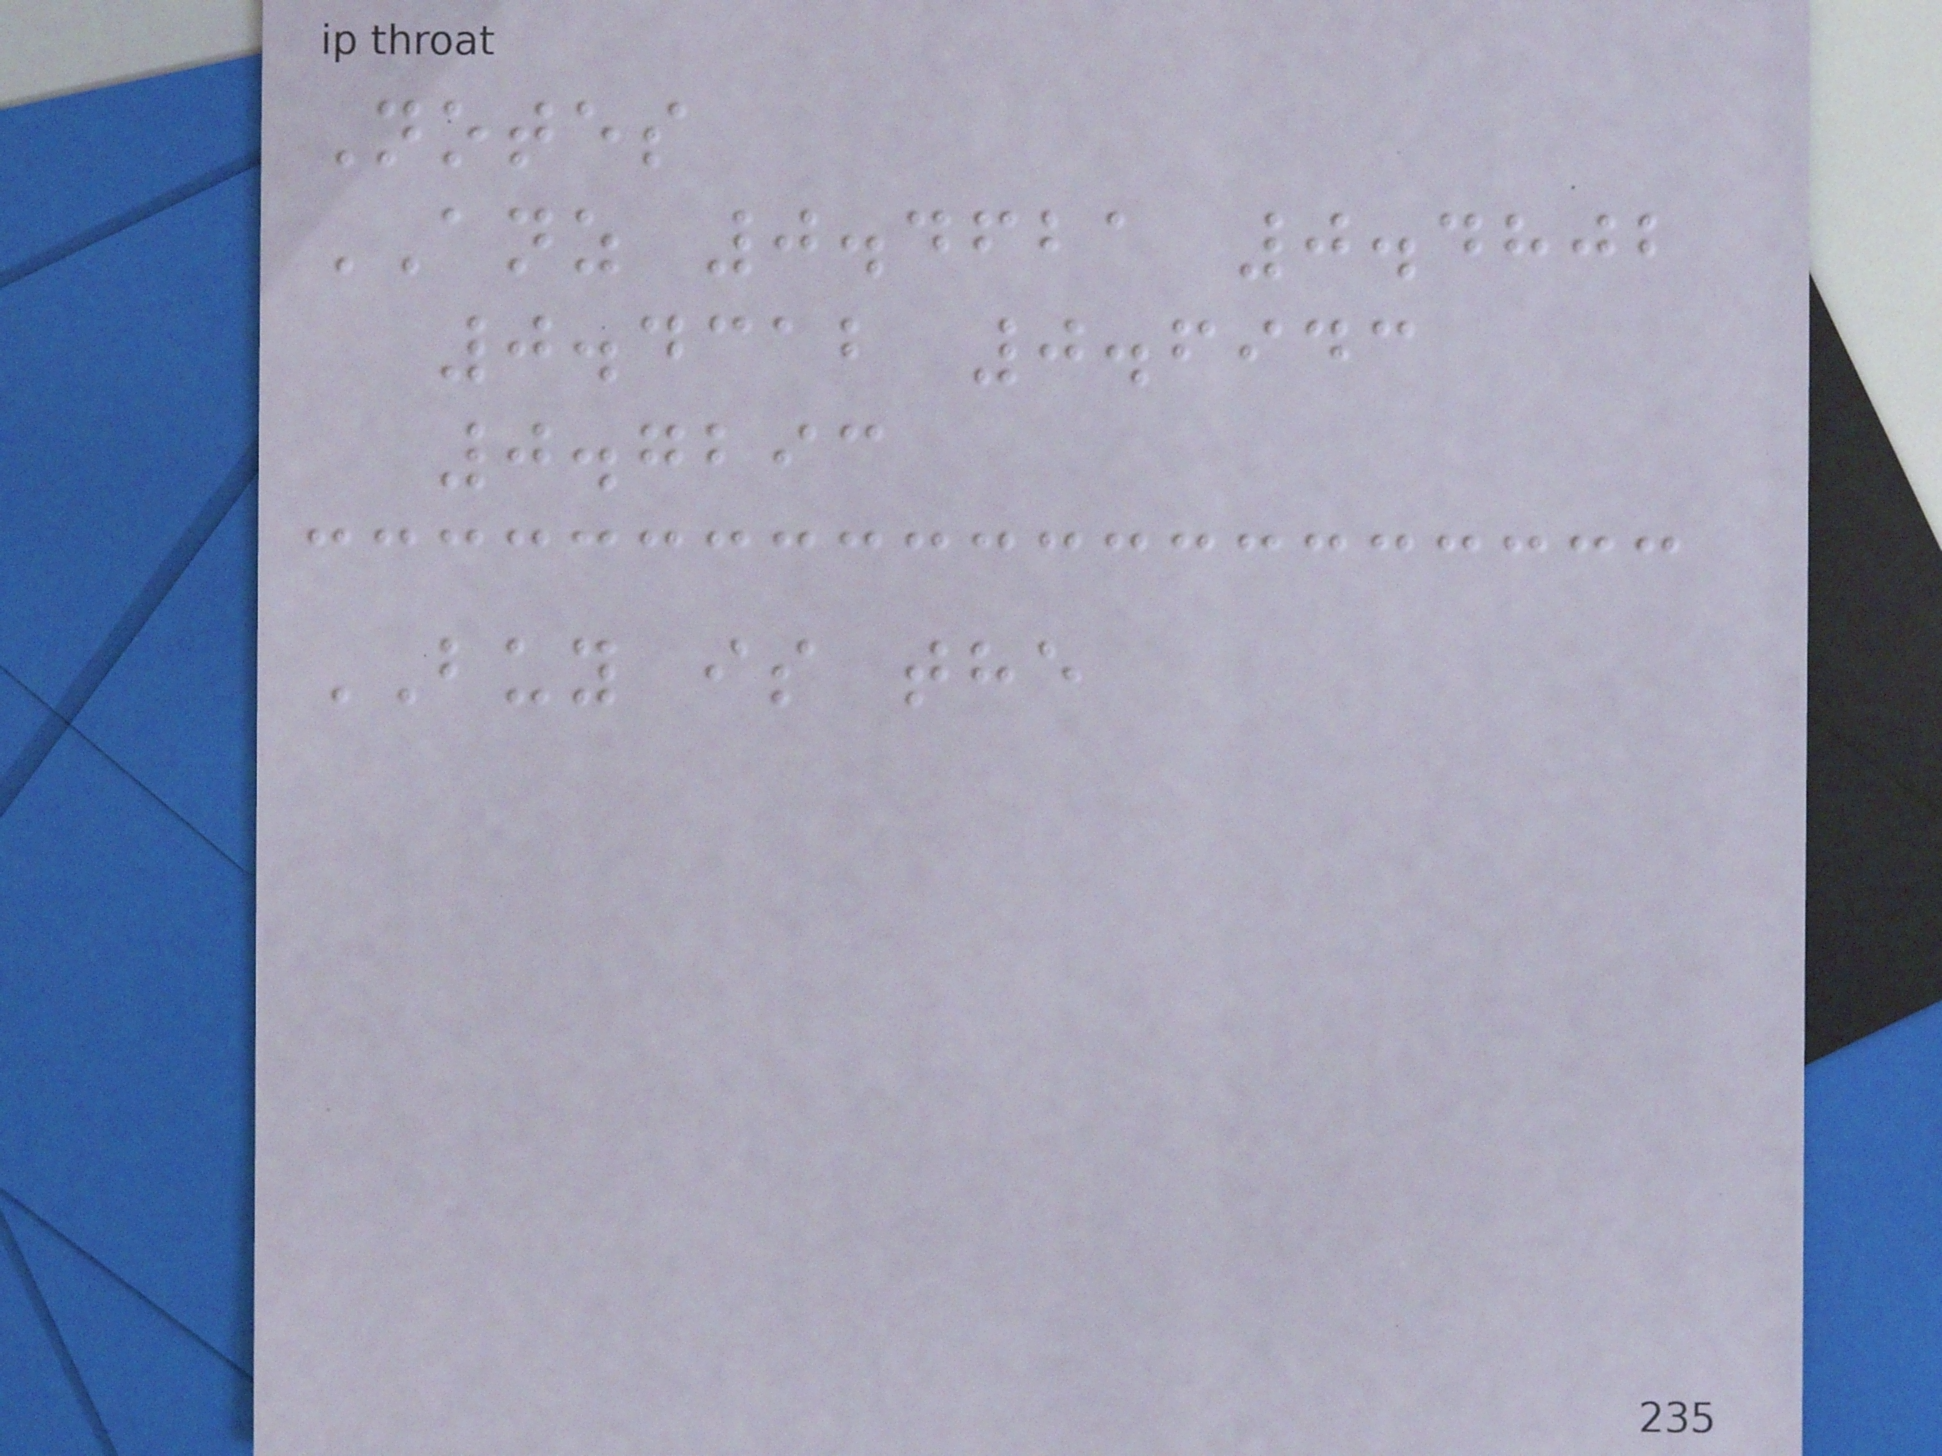Notes
ANZ 0.4621 0.4802
0.4312 0.6943
0.7293
BUY is the
